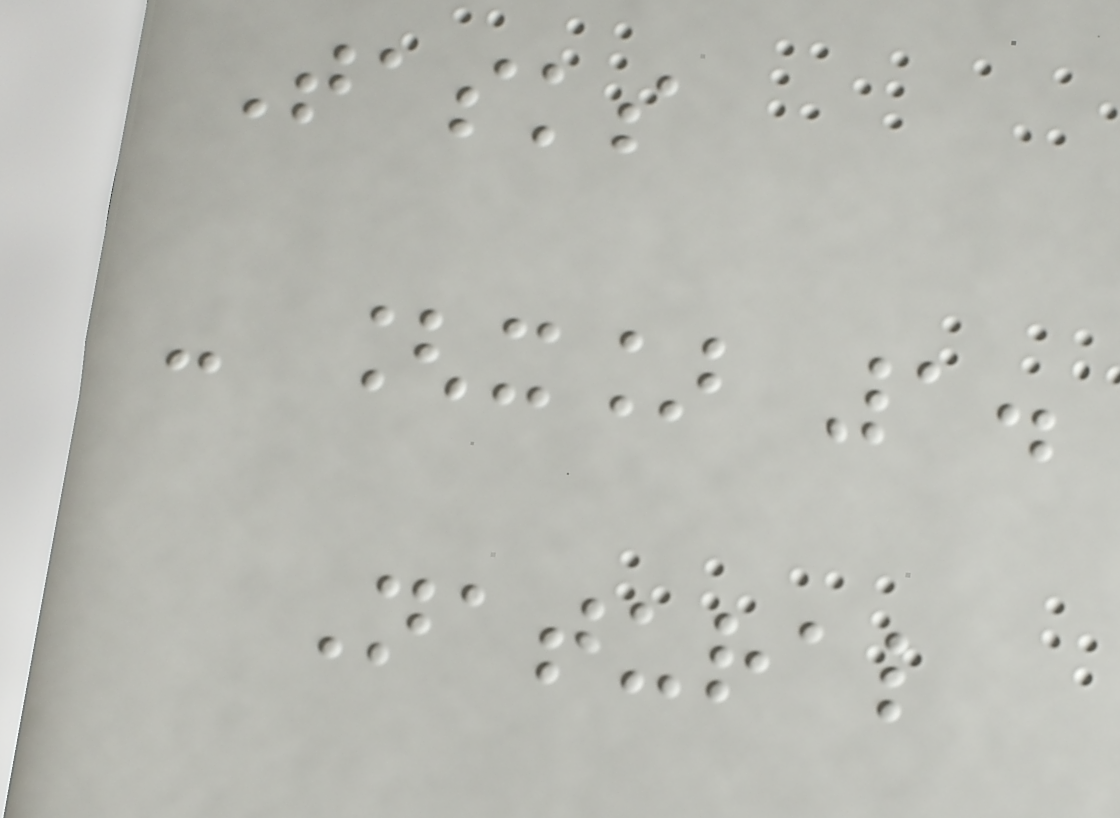Tasks
- [x] 1.
Natural
